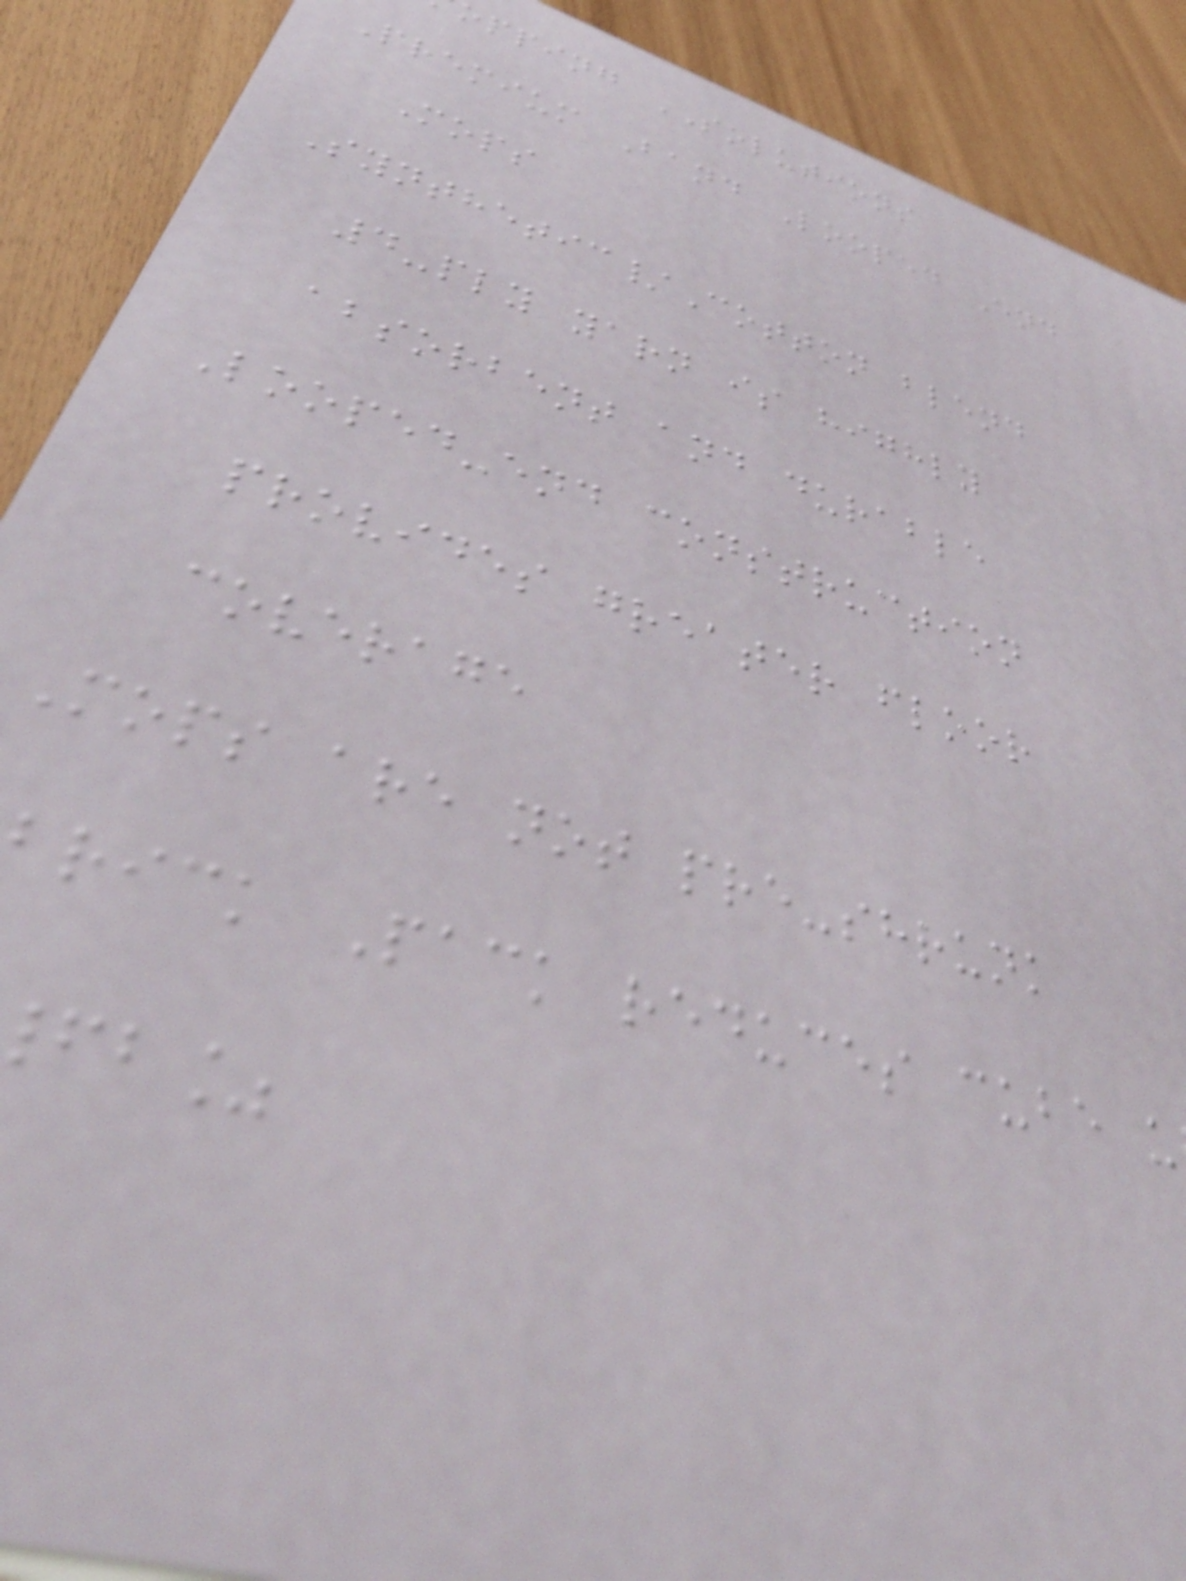opping SOLUTIONS
Premium Band Looped End
Mops
Synthetic/Cotton blend
4-ply yarn is highly
absorbent and durable
Looped-end construction
provides greater floor
coverage
Mops are not pre-shrunk
rick Pack reduces cube u
fb%
